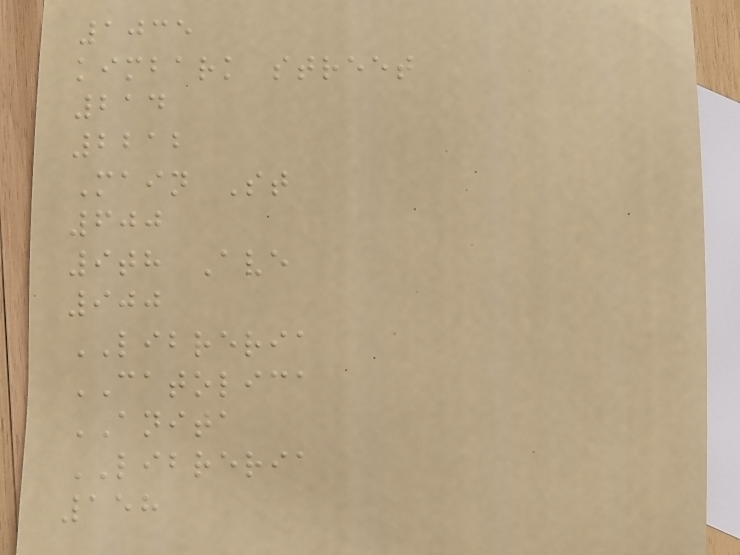1035
kimbark street
214
2212
Main St
600
9th Ave
900
LIBRERIA
CATOLICA
ANITA
LIBRERIA
158
